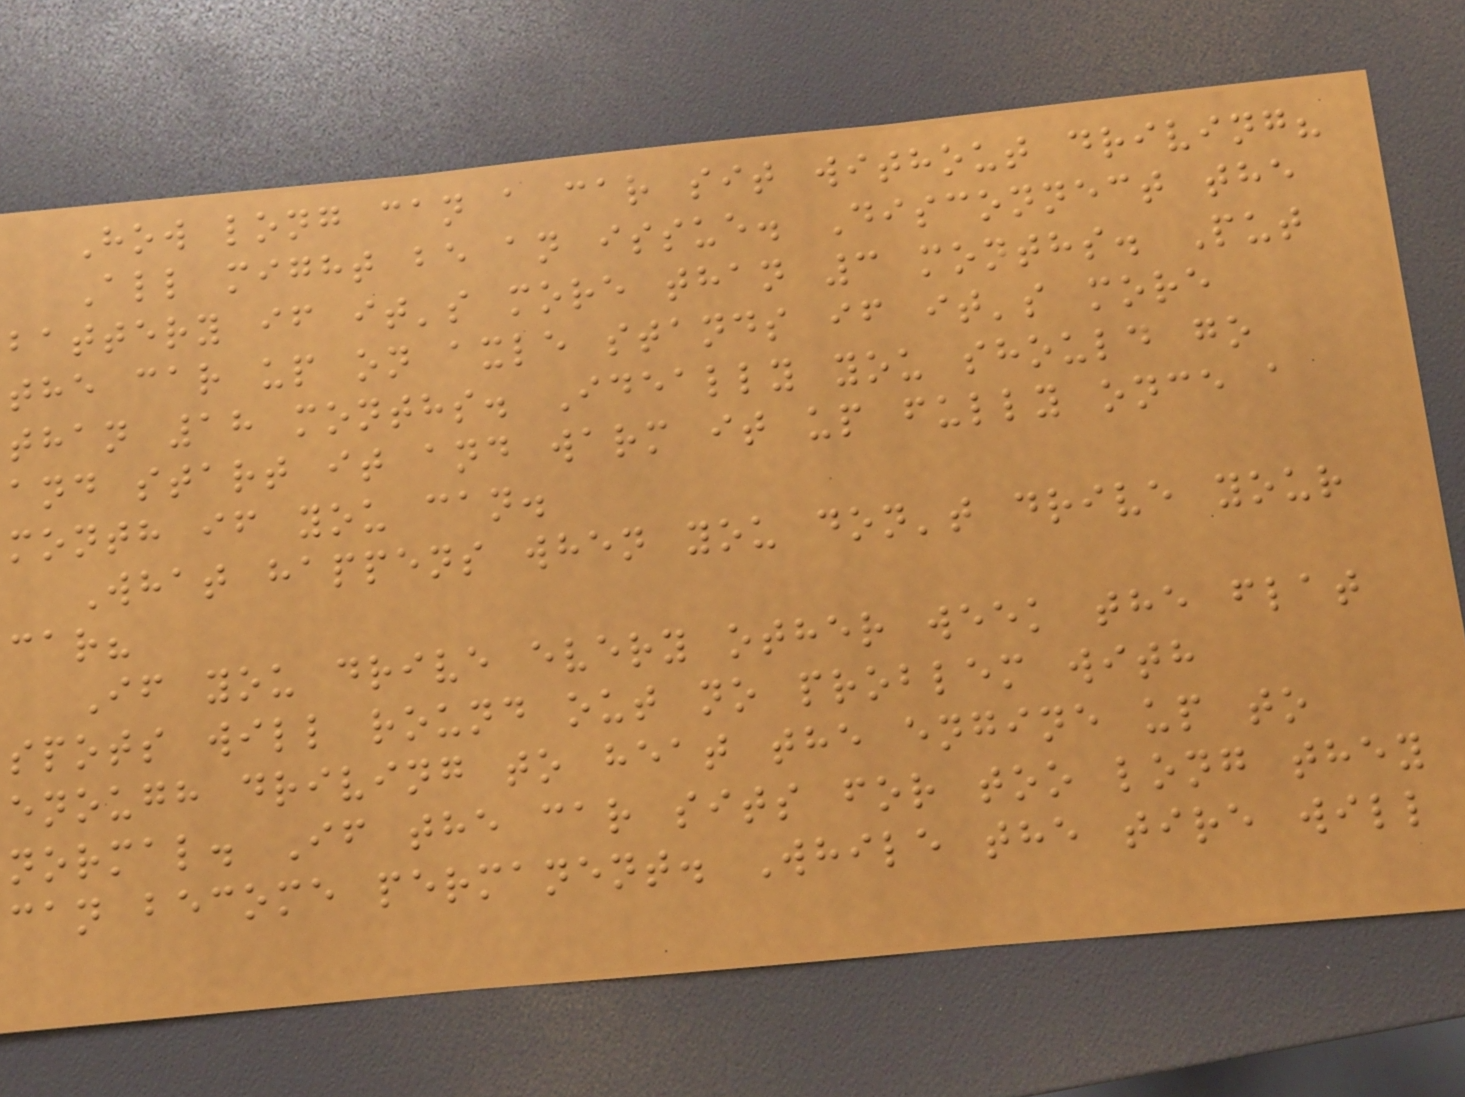How long can a car sit without driving?
All might be an issue. Disconnect the
battery if it's more than 3 months. Put
the car up on axle stands if it's more
than 18 months. Ideally you should go
and start it and warm it up fully once a
month if you can.
What happens when you don't drive your
car?
If you drive every other week the flat
spots will round out no problem with
enough driving to heat the engine up to
normal. If the car sits for too long they
can become permanent. While the tire will
